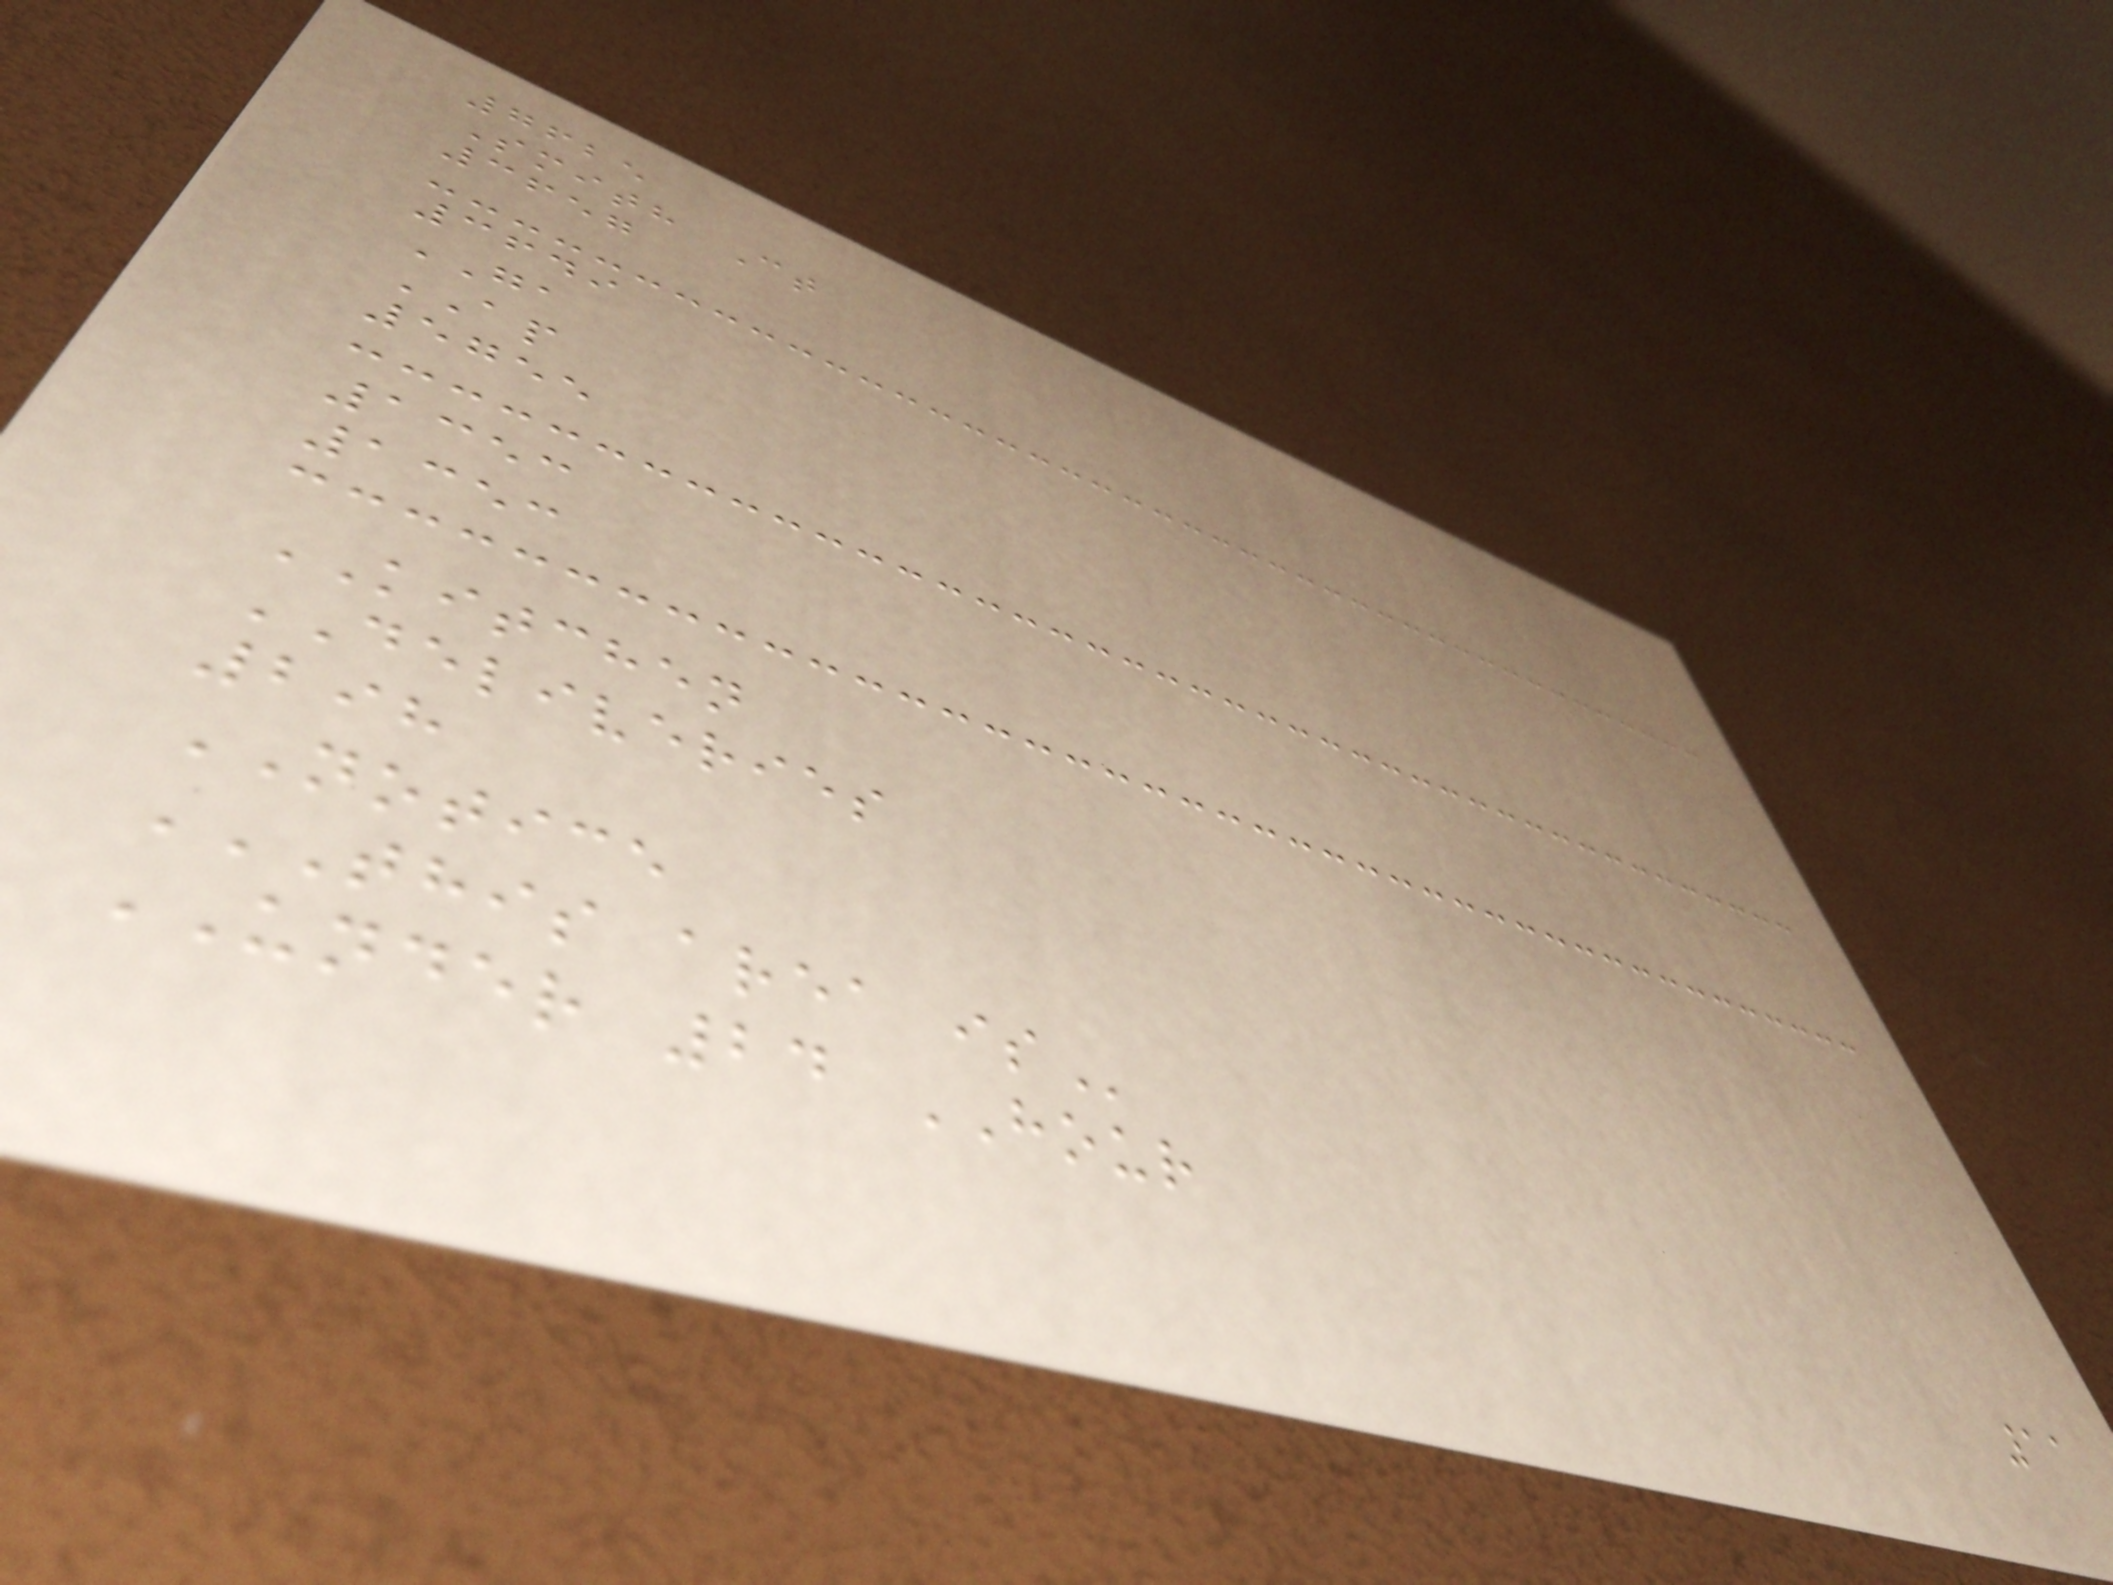7625
Smith Ct
3657
3649
GA
AP
5755
1353
1353
KITCHEN
DELIVERIES
298
NOTICE
THIS AREA IS
UNDER 24 HOUR
11
